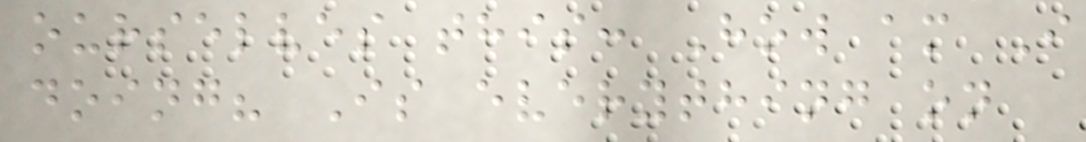ourselves this: How am I
doing? Is everything on
